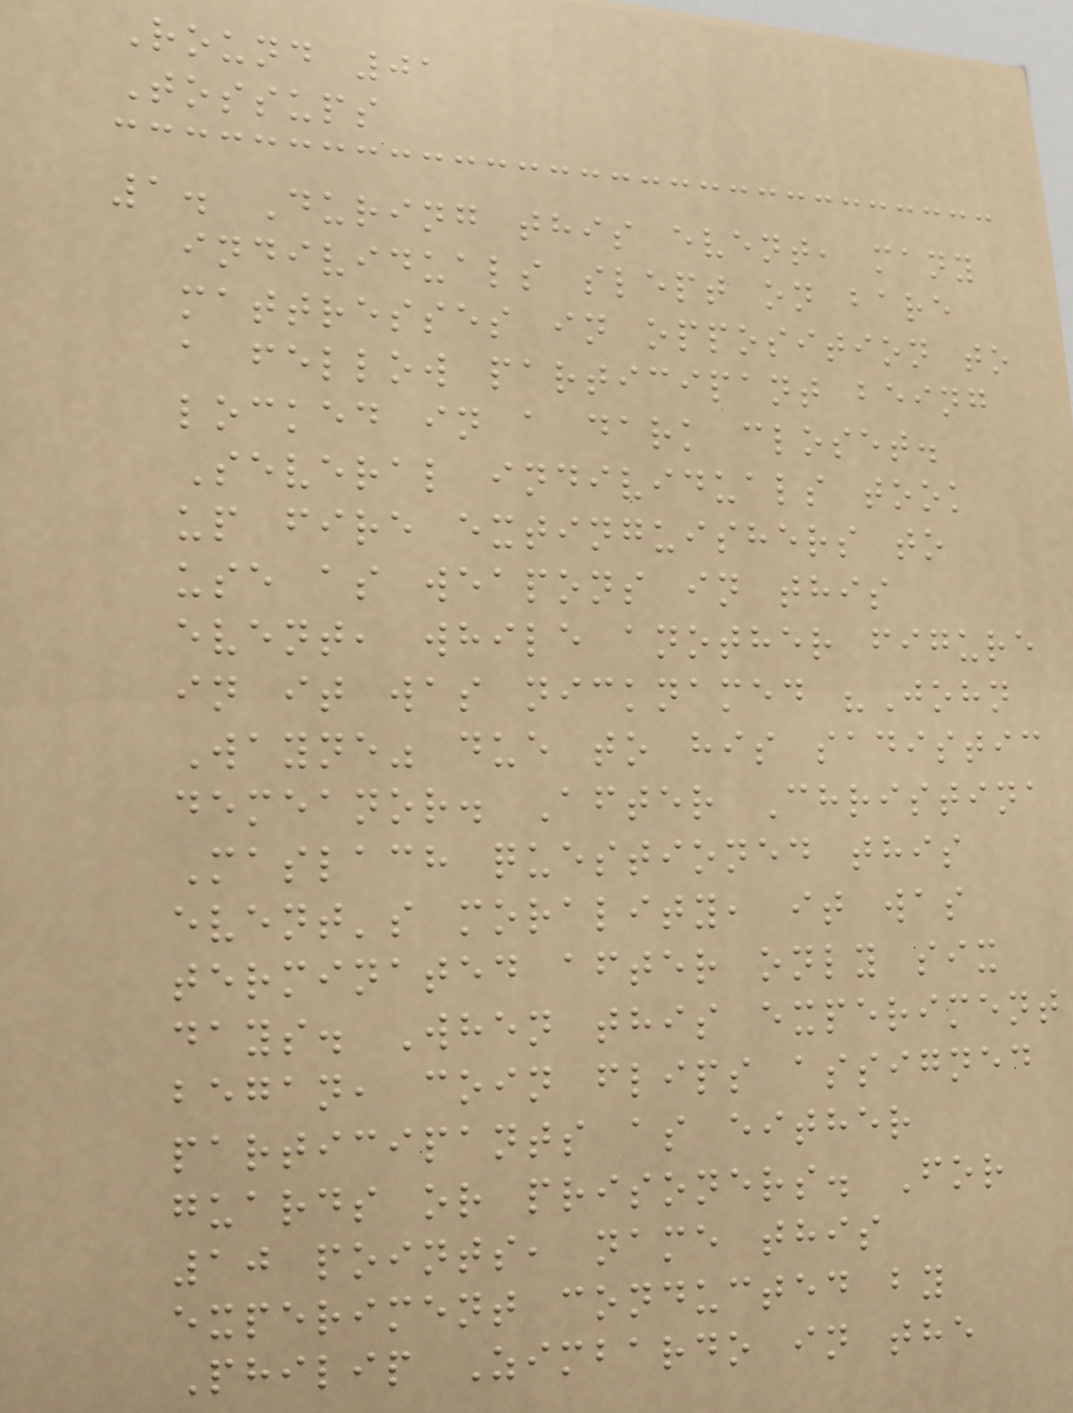Round 01
Tossups
1. During this event, many
individuals slept on bare
mattresses in opposition to
a fellow participant being
locked in a dark closet.
Several individuals took
up fire extinguishers to
use as weapons in this
event, while another figure
in it was nicknamed "John
Wayne" due to his sadistic
demeanor. After Christina
Maslach questioned this
event's morality, it was
terminated after only six
days. When this experiment
began, coin flips assigned
participants as either
guards or prisoners. For
10 points, name this
experiment conducted by
Philip Zimbardo in the
